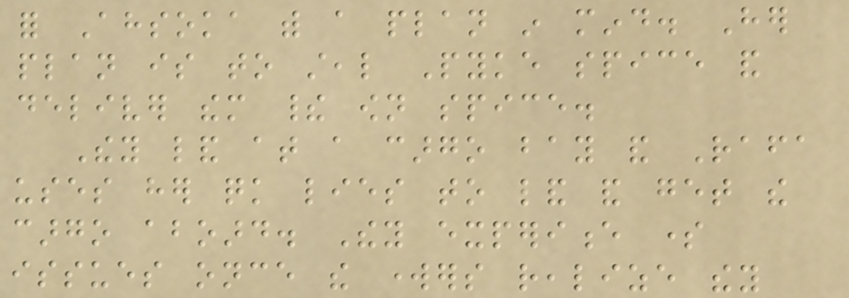for Ahsoka with a plan in mind. Her
plan is to steal Pyke spice and
deliver them their own spice.
They land at a cargo bay and Rafa
uses her quick lies to land and get the
cargo aboard. They experience some
issues once the workers realize they
